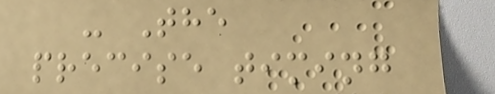- The
precise timing
